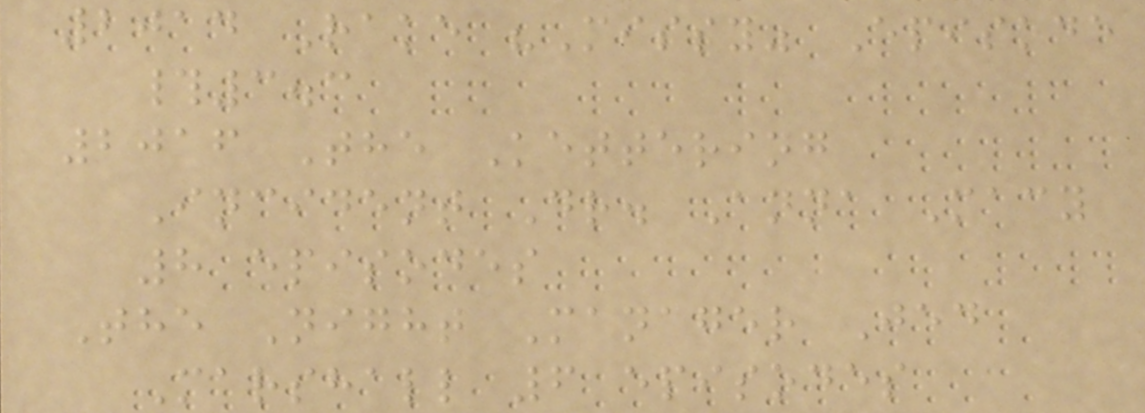2014 Rake "Missy" Episode
#3.3
2016 The Kettering
Incident Dr. Anna Macy
8 episodes
The Night Manager Jed
Marshall 6 episodes
